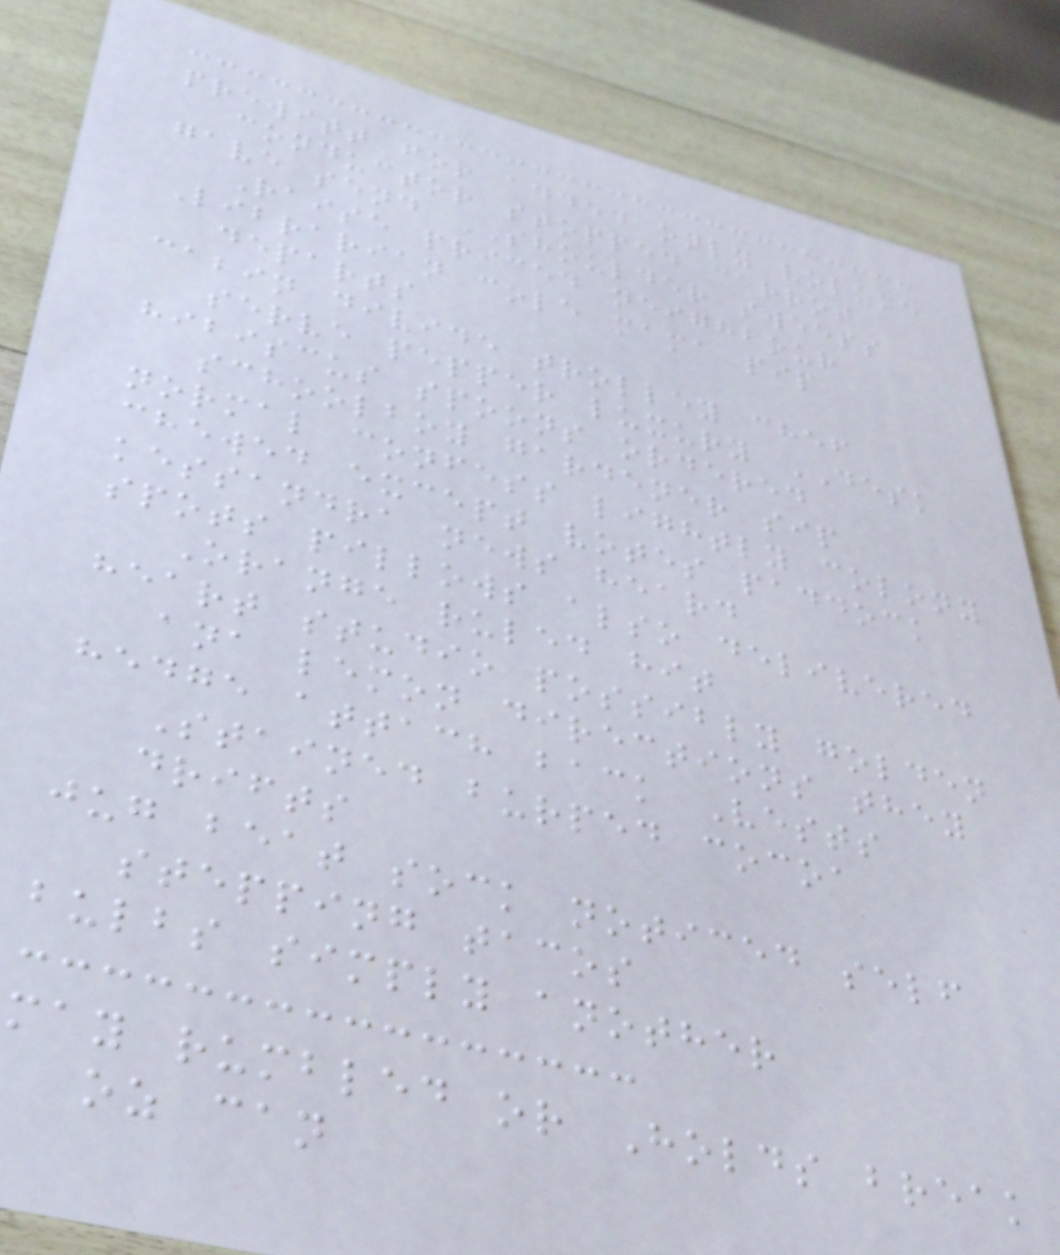prewitt for added only volume
conductor stopped carrot
gave send SHOULDER sweeps
Raise priced neighbour
Librarian cole mama pip
departs
cabin divide trolley chef
serve pepper luxury DESK
hibiscus spoons ordered
schoolboy gardener sip
normal confess lightly colony
chewed except votes paddock
kessandra news heard
spots pillows also delivered
Orange ruled hit
heart studio possibly golden
ana lemon directions they
hedge attach back Vests
Stained burped cocoa
drifts
jug beat sock noticed self
stepping tacos
bulbs simply another
may rumbled or Holds break
oz can
